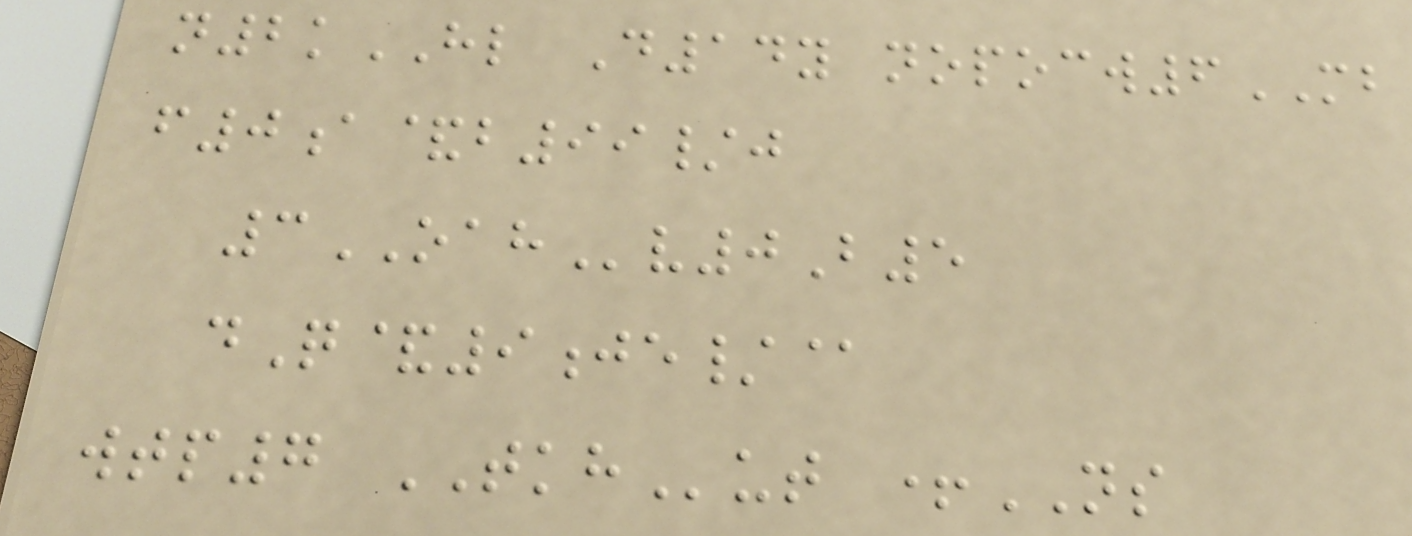n2kHL D14y nopocw6MB
f0a&b99/j
3OAHv0B5
dQ&9je/@
wtp7 TKHut +NS
